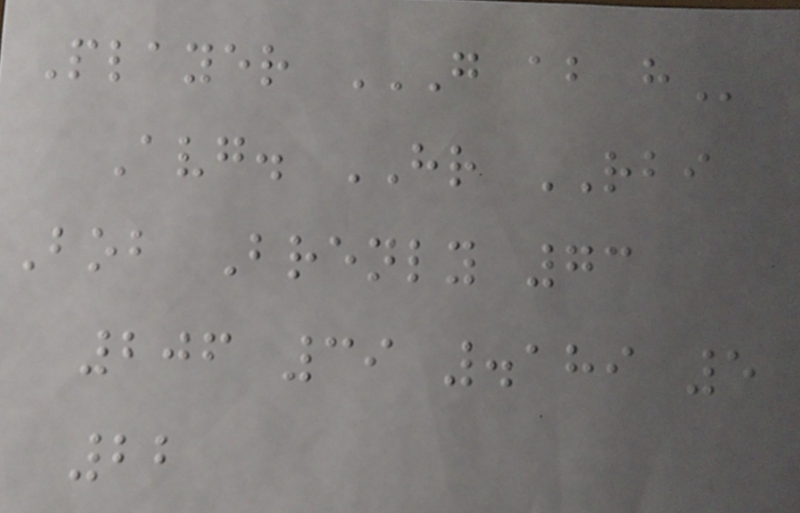Player G AB H
Avg. HR RBI
Bob Brenly 73
206 39 .189 5
22
